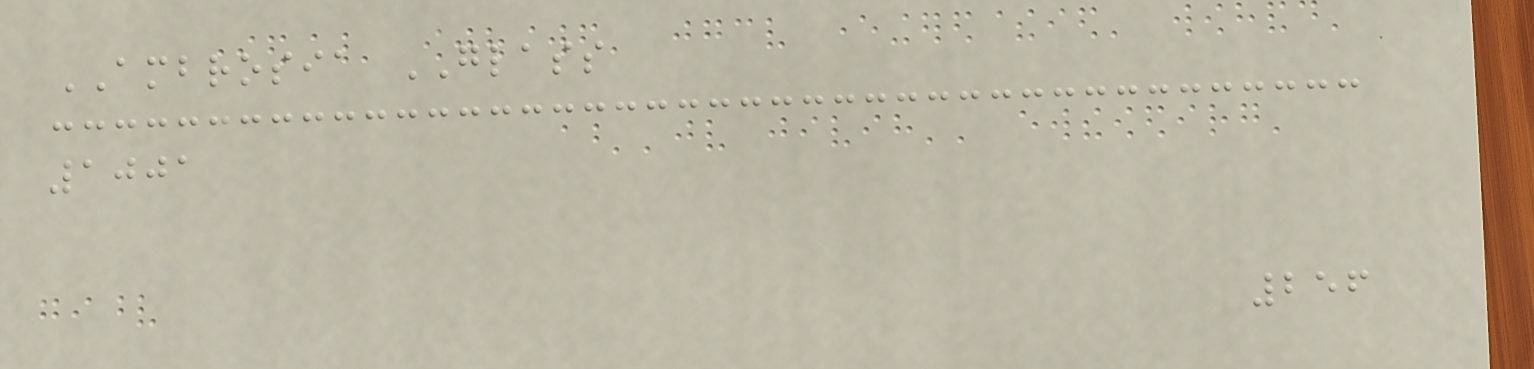AMBROSIA GLASS
1001
256
